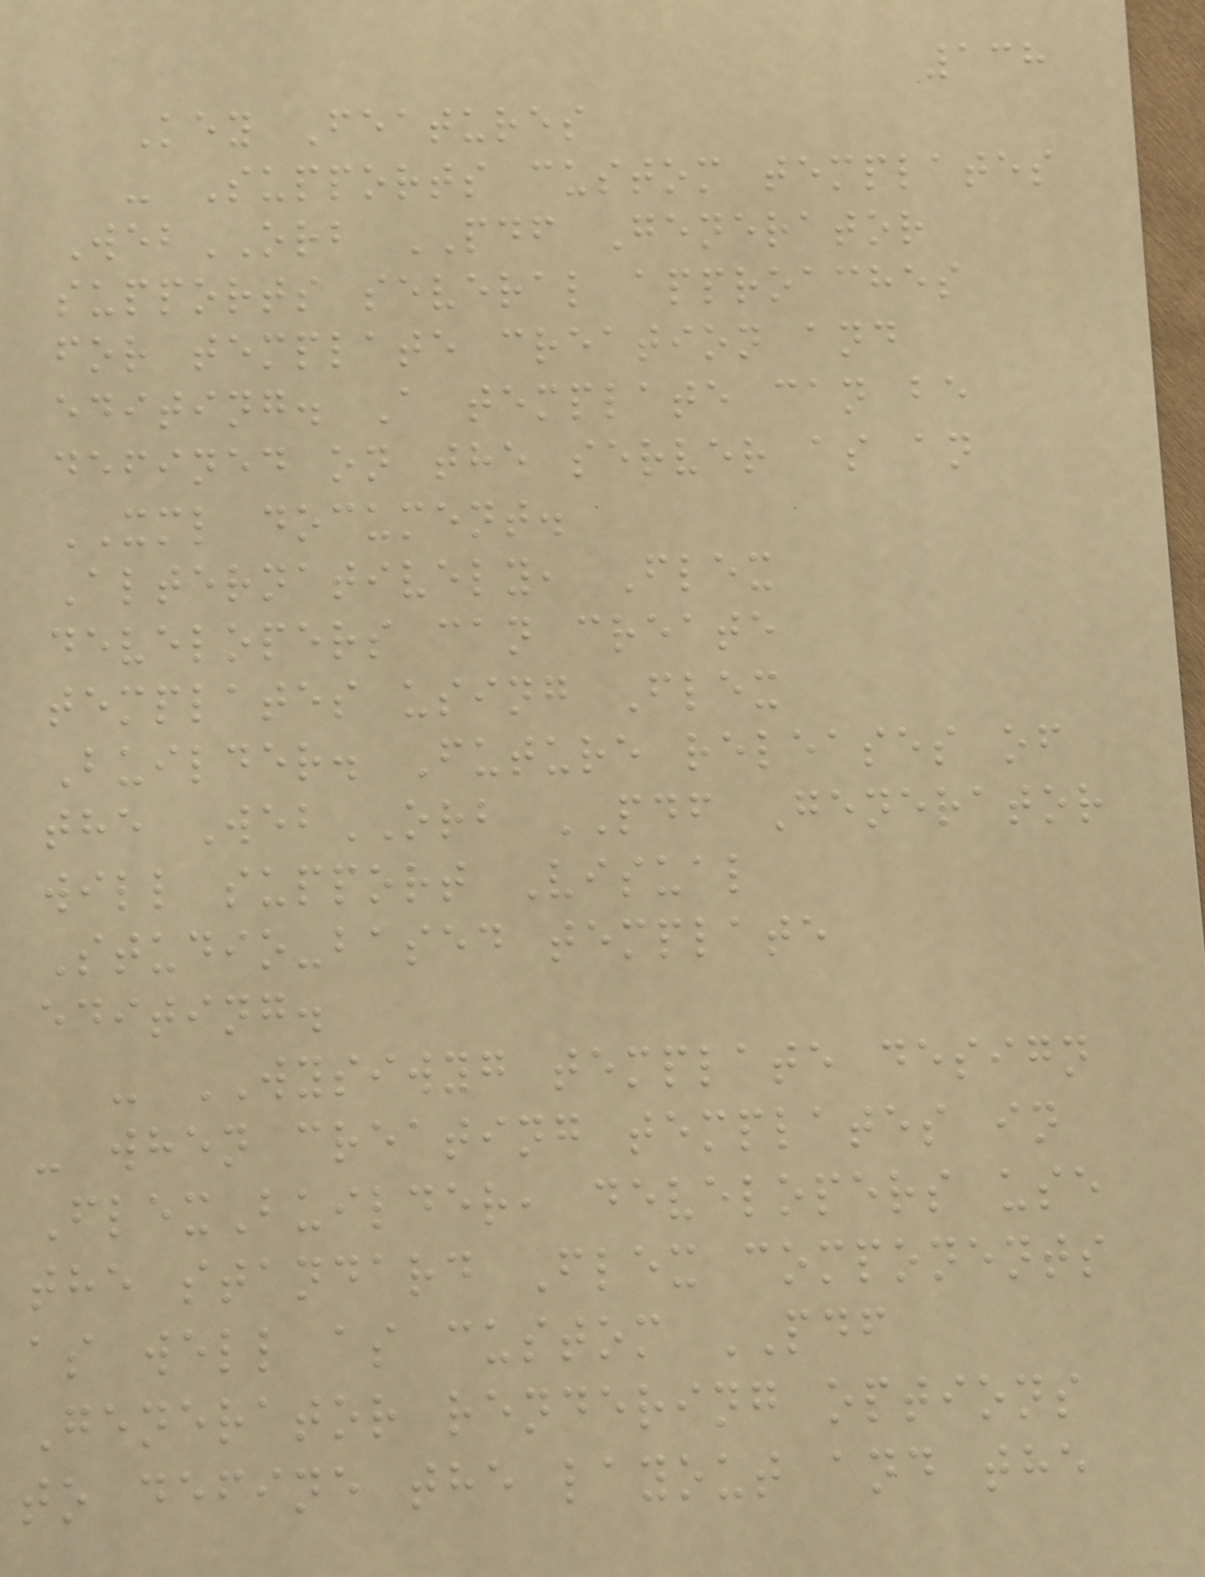138
Key Features
- Supports custom templates
WebORB PDF Generator
supports several approaches
for template creation and
editing. A template can be
defined on the server as an
XML document.
Alternatively, Flex
developers can create
templates using Flex
Builder. Future releases of
the WebORB PDF Generator
will support Visual
Studio-based template
editing.
- WYSIWYG template design
- when creating templates in
FlexBuilder, developers use
the standard Flex components
as well as custom PDF
Generator rendering options
to define the layout and the
